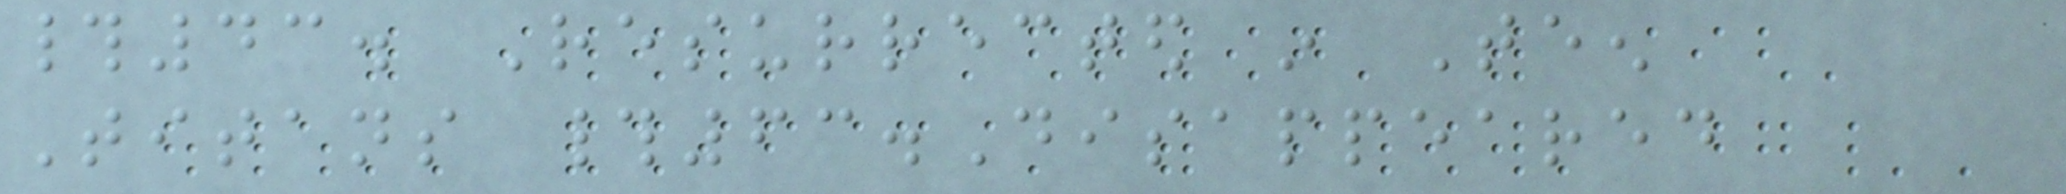#43. Resurrected in Teen
Titans #63.Disappeared
